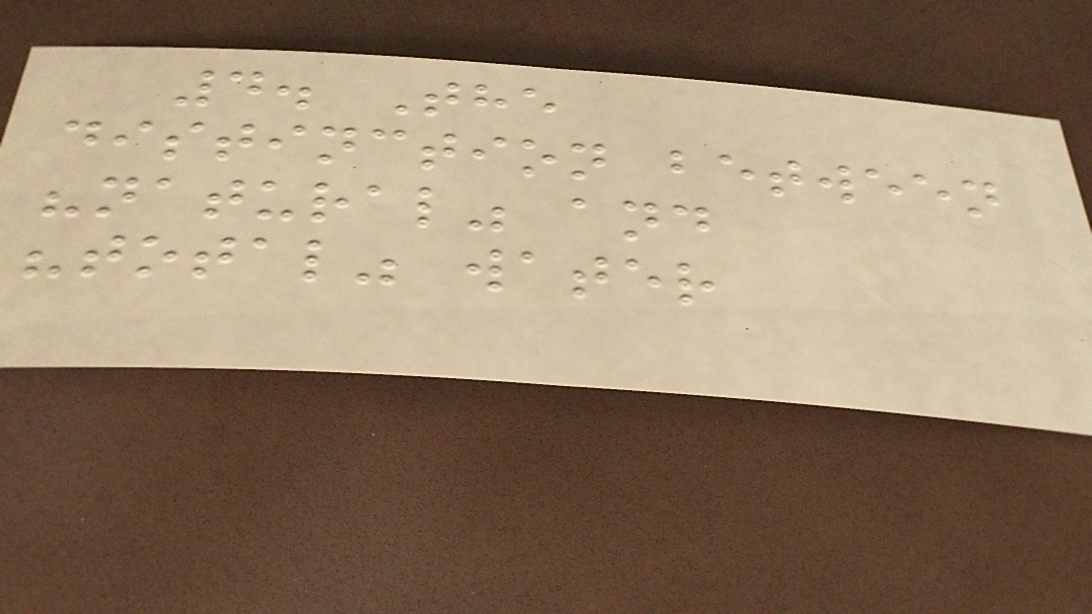4. The
distinction between
"natural" and
"total" water
